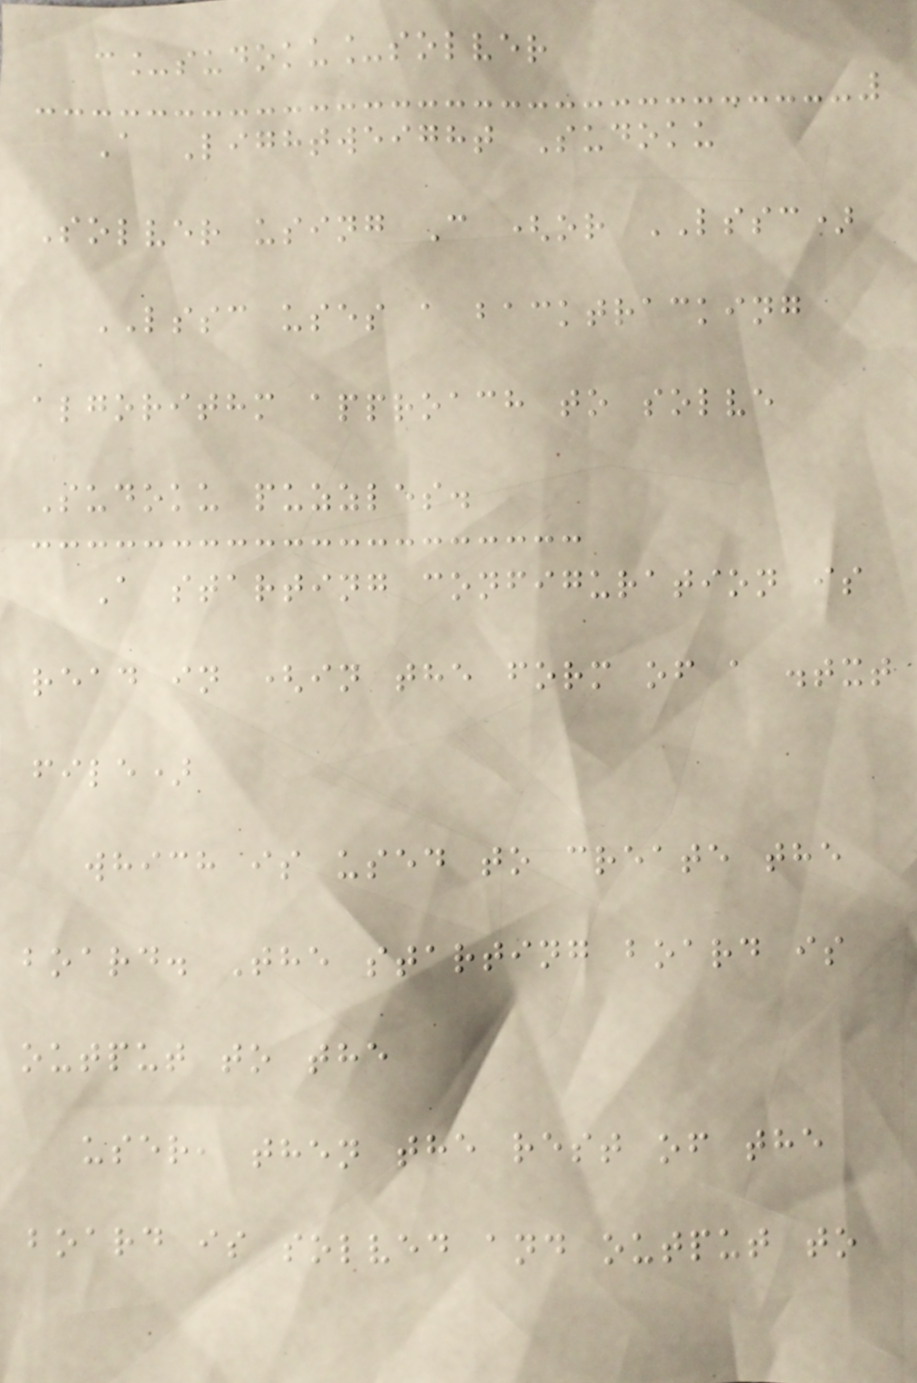c_sudoku_solver
A Lightweight Sudoku
Solver using C (or LSSC)
LSSC uses a backtracking
algorithm approach to solve
Sudoku puzzles.
A starting configuration is
read in (in the form of a .txt
file)
which is used to create the
board. The starting board is
output to the
user, then the rest of the
board is solved and output to
